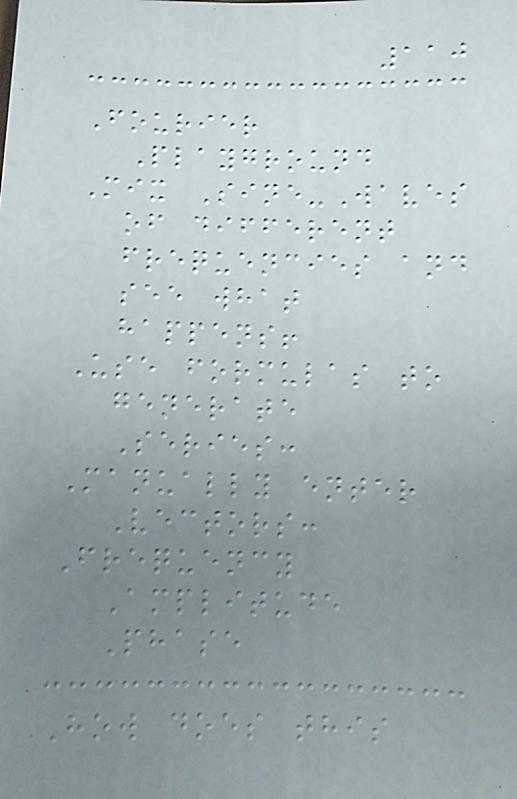110
Fourier
Playground
Mix Sine-Waves
of different
frequencies and
see what
happens!
Use formulas to
generate
Series:
Manually enter
Vectors:
Frequency
Amplitude
Phase
How does this
